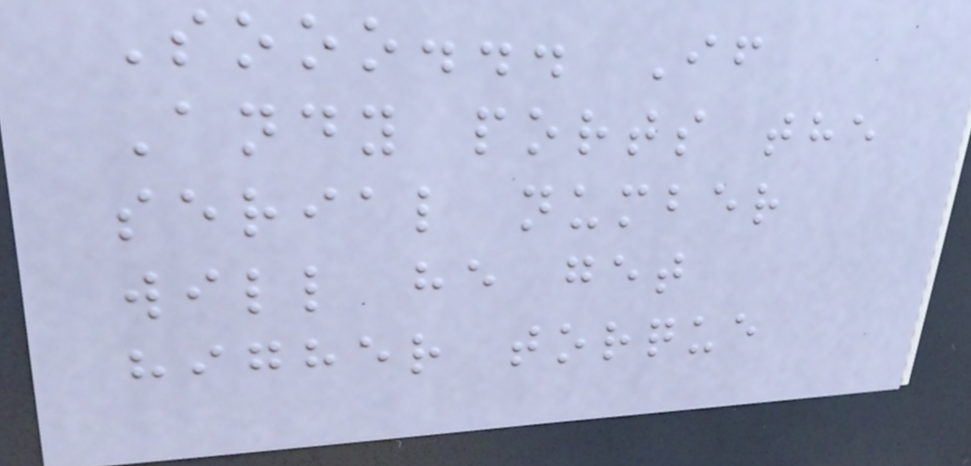Sooo... If
Andy ports the
serial number
will he get
higher torque
